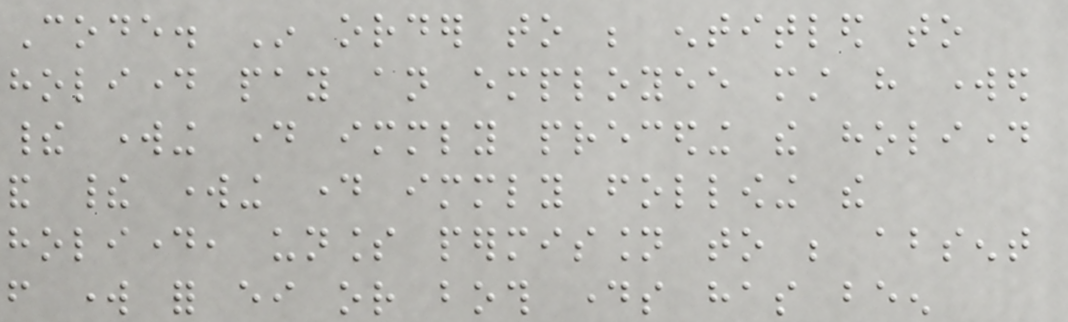Code. In order to be entitled to
holiday pay an employee must have worked
their working day immediately preceding the holiday
and their working day immediately following the
holiday, unless permission to be absent
from work for either or both days has been
